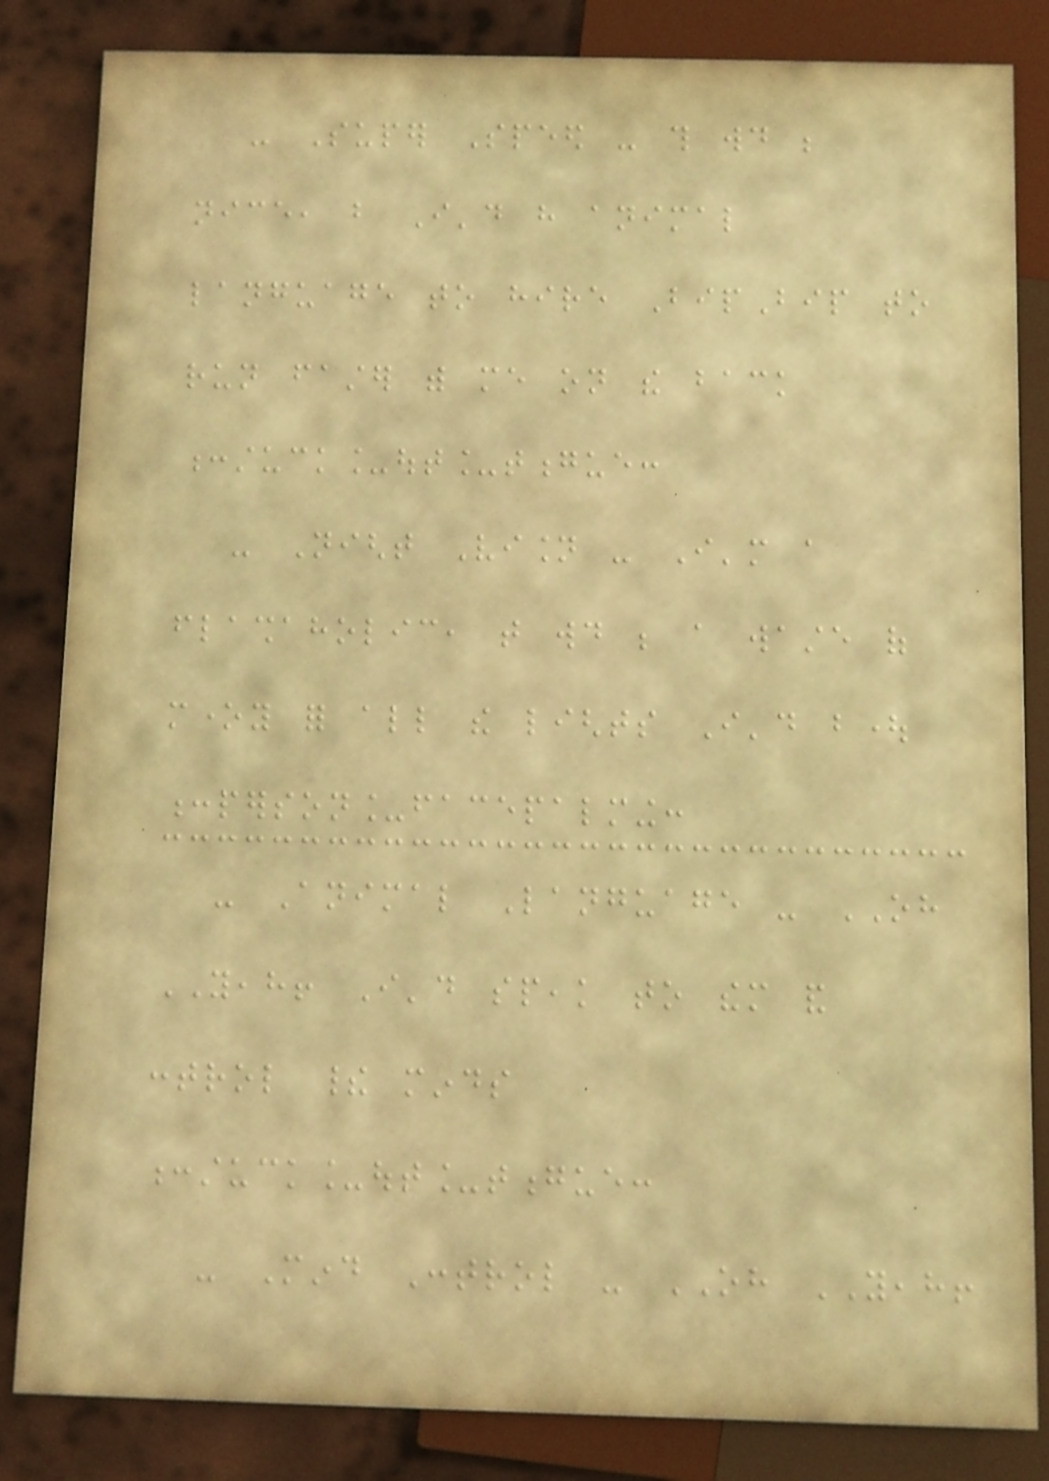- Super Speed - this would be
nice, but I'd have animal
language to hire BipBip to
run faster with me on the back
:stuck_out_tongue:
- Night Vision - I'm a
flashaholic, that would be a waste of
money for all the lights I'd bought
:person_facepalming:
- Animal Language - OH
YEAH! I'd speak to them and
control their minds
:stuck_out_tongue:
- Mind Control - OH YEAH!
